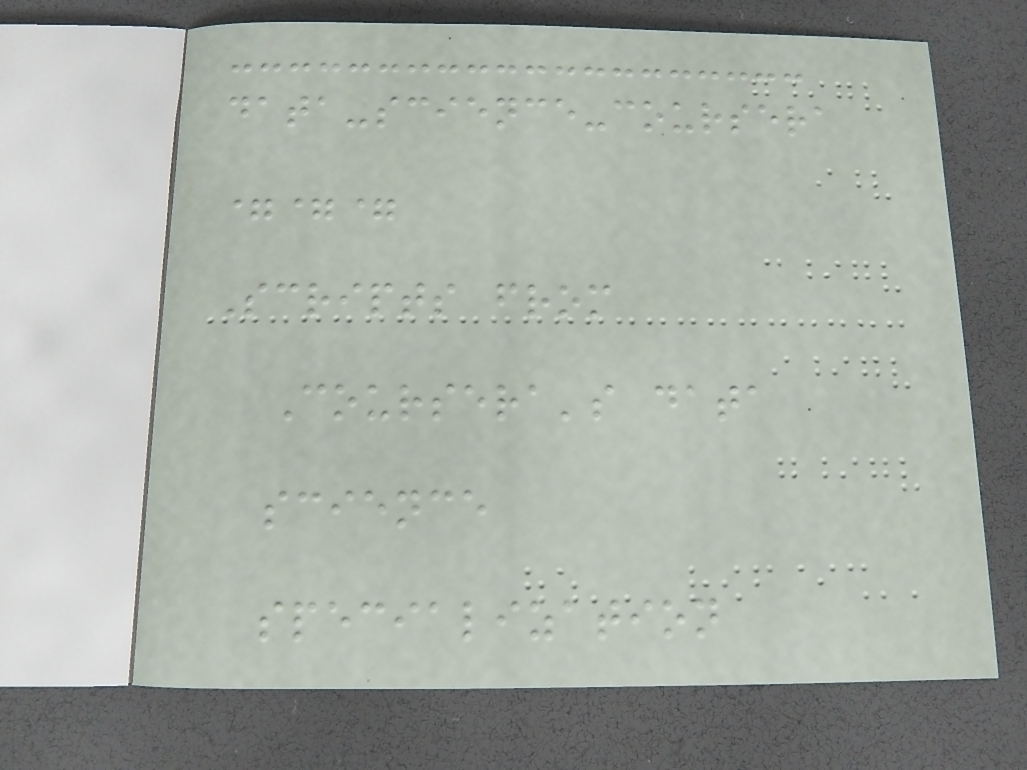data-science-coursera
===
Scripts from
Coursera's data
science
specialization
